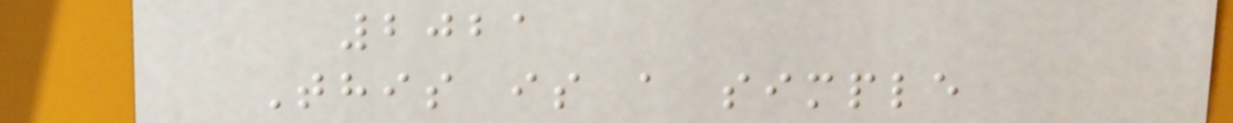2021
This is a simple
